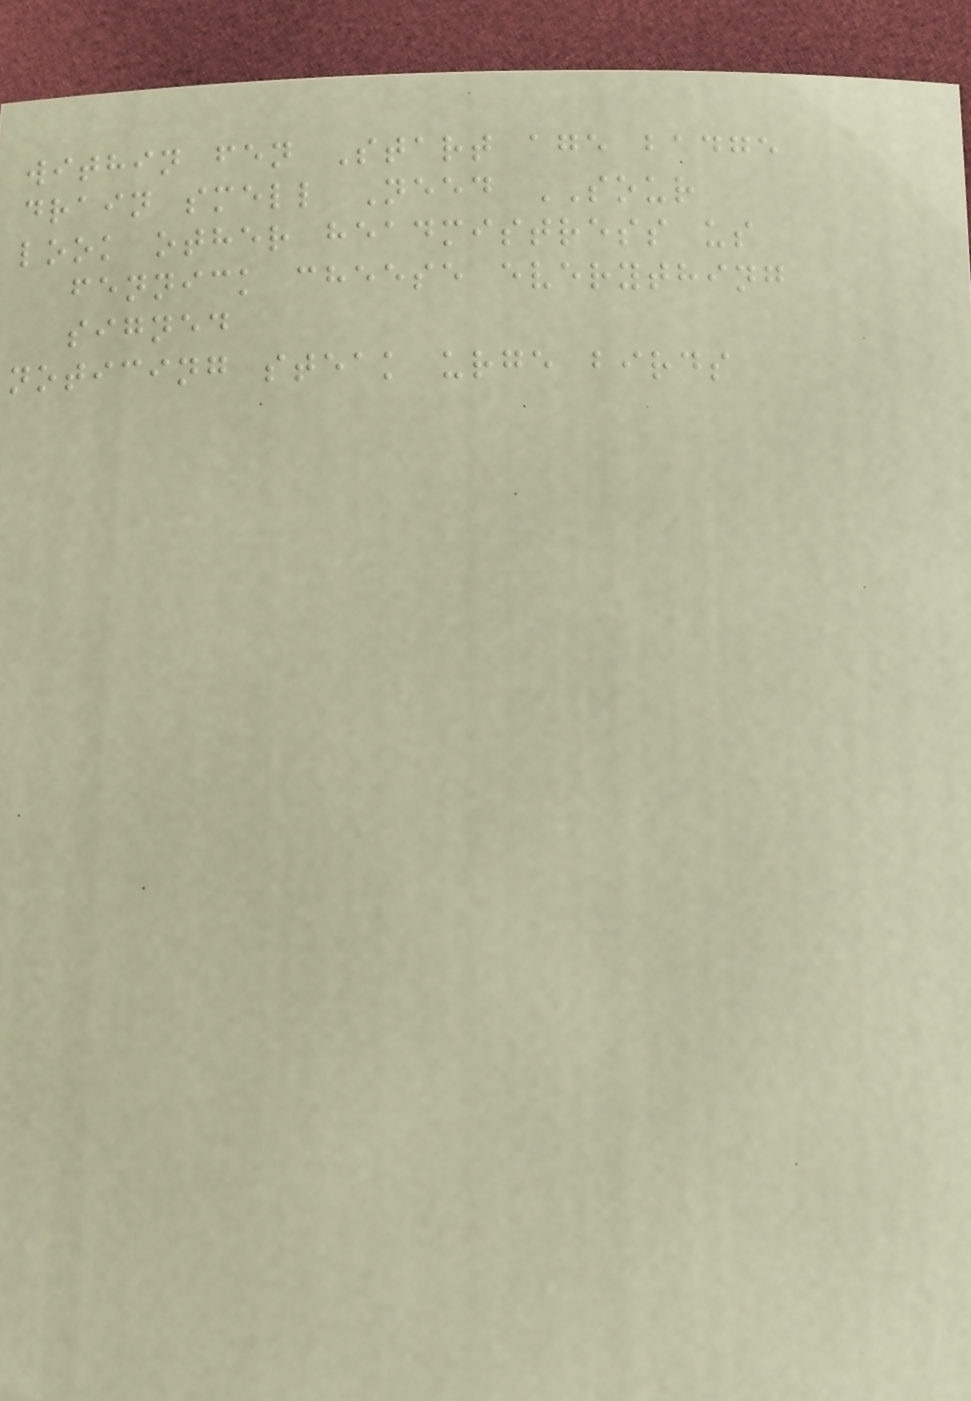within fen Start age badge
drain smell Need SOUR
look other headmistress us
fennick cheese everything
signed
noticing steak urge birds
